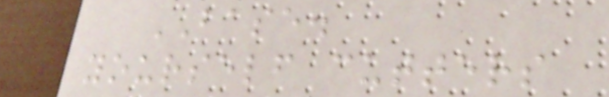BASE.
yourself cutters
